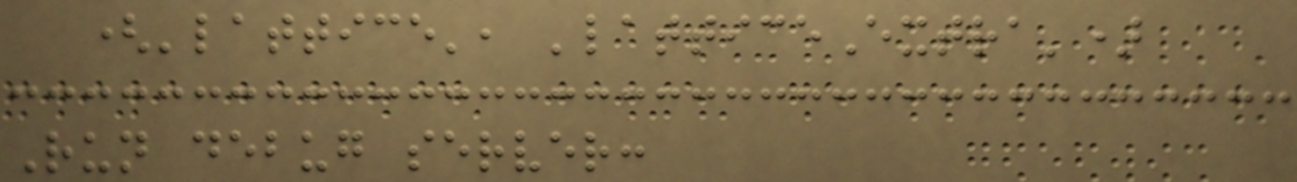('lattice', 'latticeExtra')
Run debug server:
